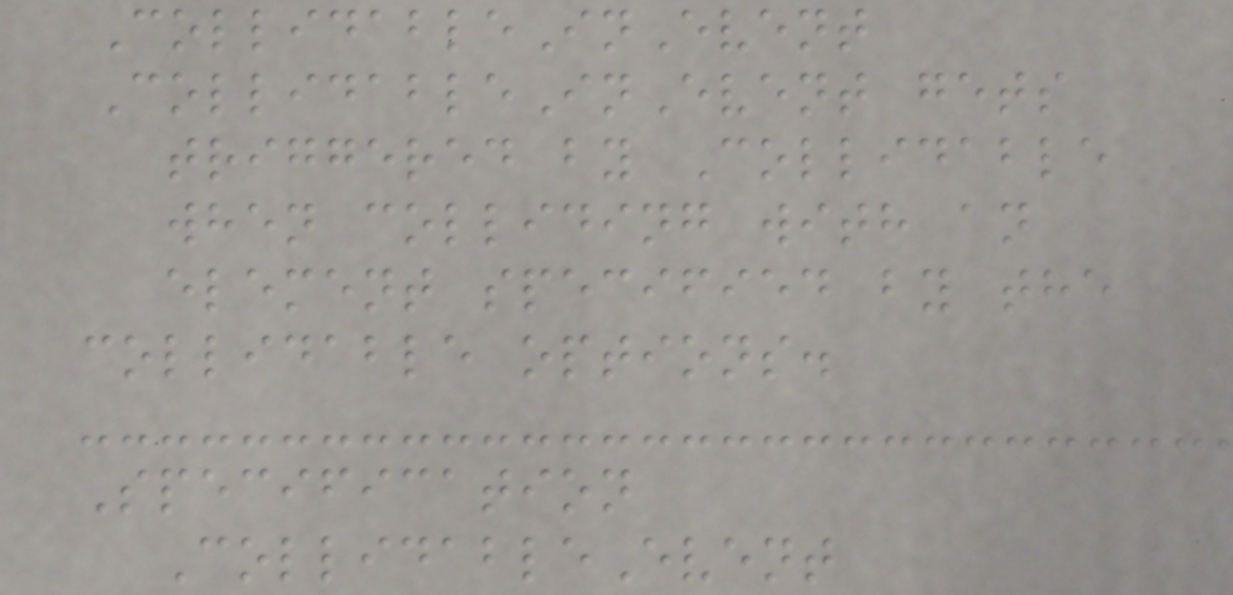CollidableInEvent
CollidableInEvent gets
triggered by Collidable
when colliding with an
element specified by the
collidable options.
Specification
CollidableEvent
